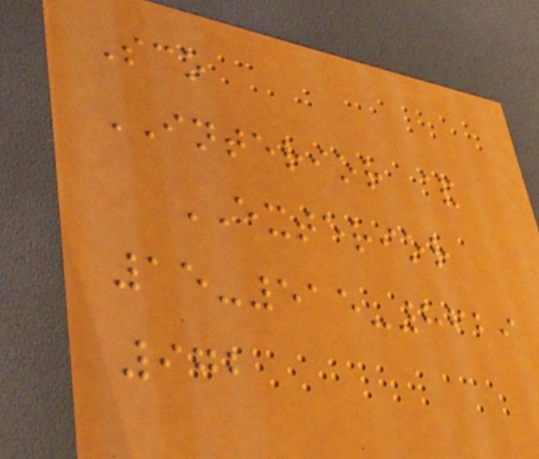Sco
INTERIOR &
EXTERIOR
15-515-8629
972
